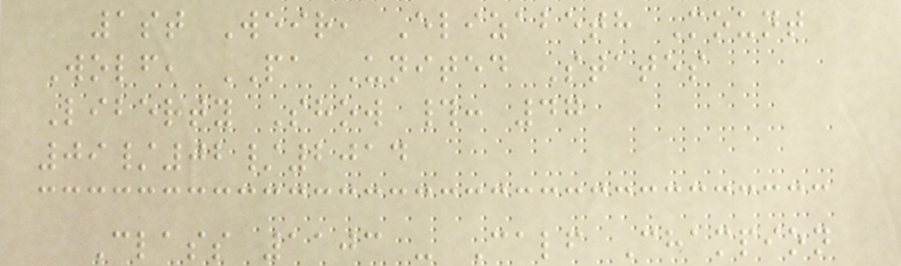1st Weir, Elizabeth Mount
Wolf, PA United States
Liberty Show #: 47
09/02/2014
Class 1103 - Calf Champion
